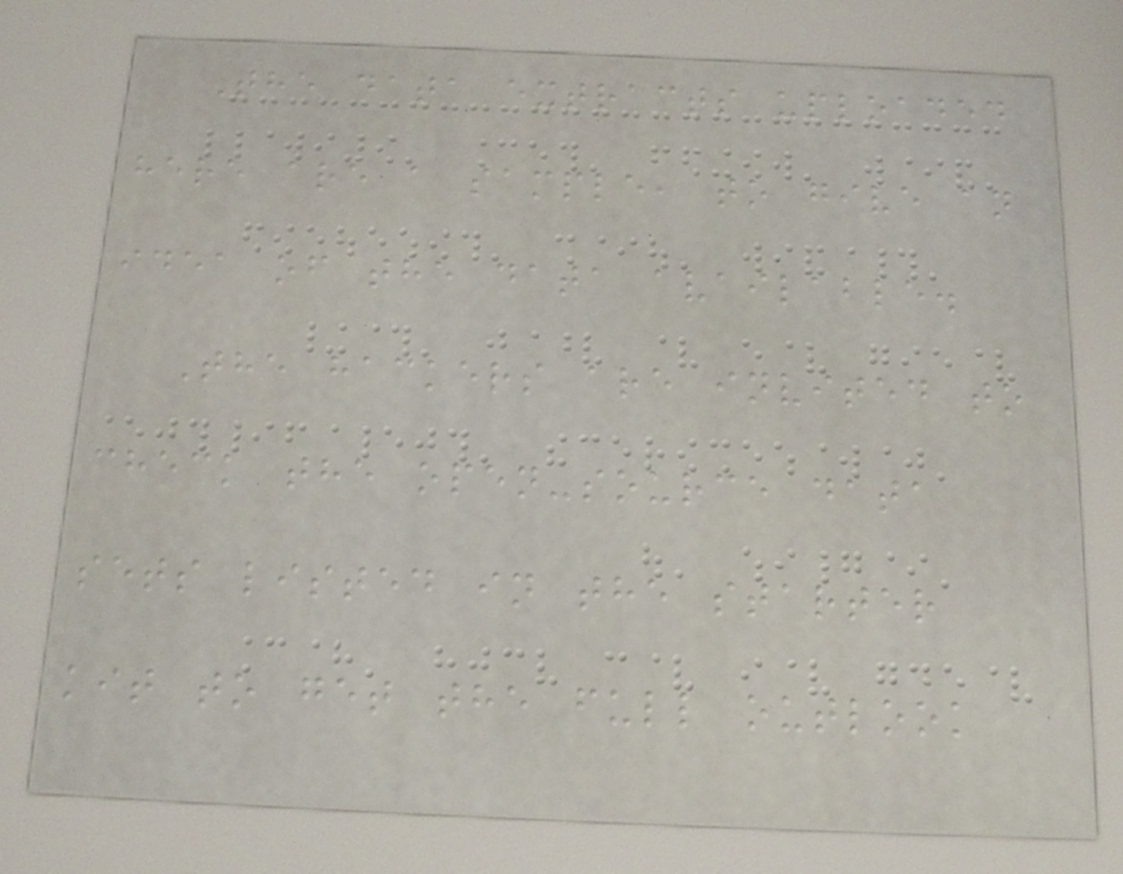The data extracts uploaded
here are a sample, to give an
idea of the data available.
The hackers are invited to
check the open-source data
sets listed in the starter
kit to get the full outlook
